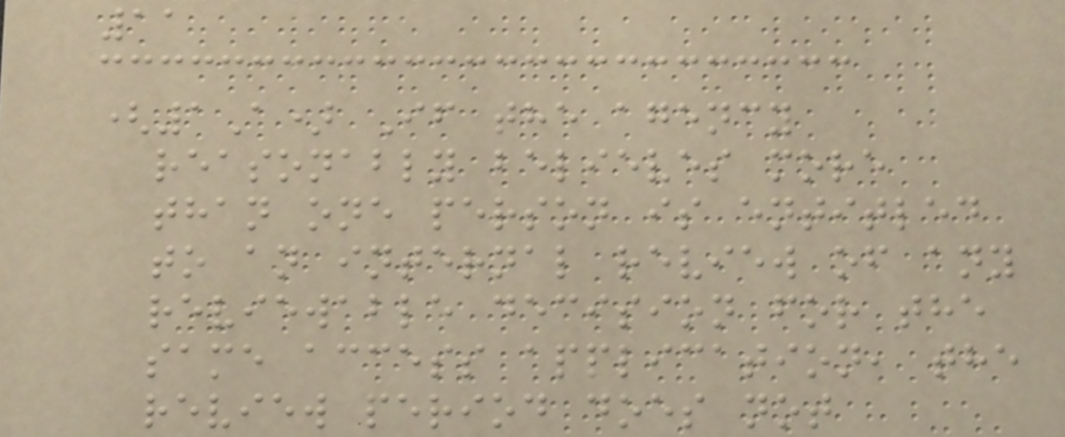11
(1A) If the agency
reasonably believes more
than one person is entitled
to an internal review of any
reviewable decision for the
same access application, the
review period does not
